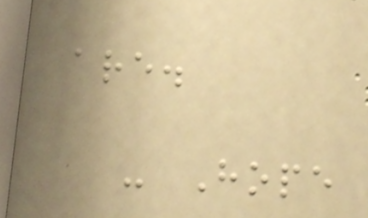are.
- Hope
